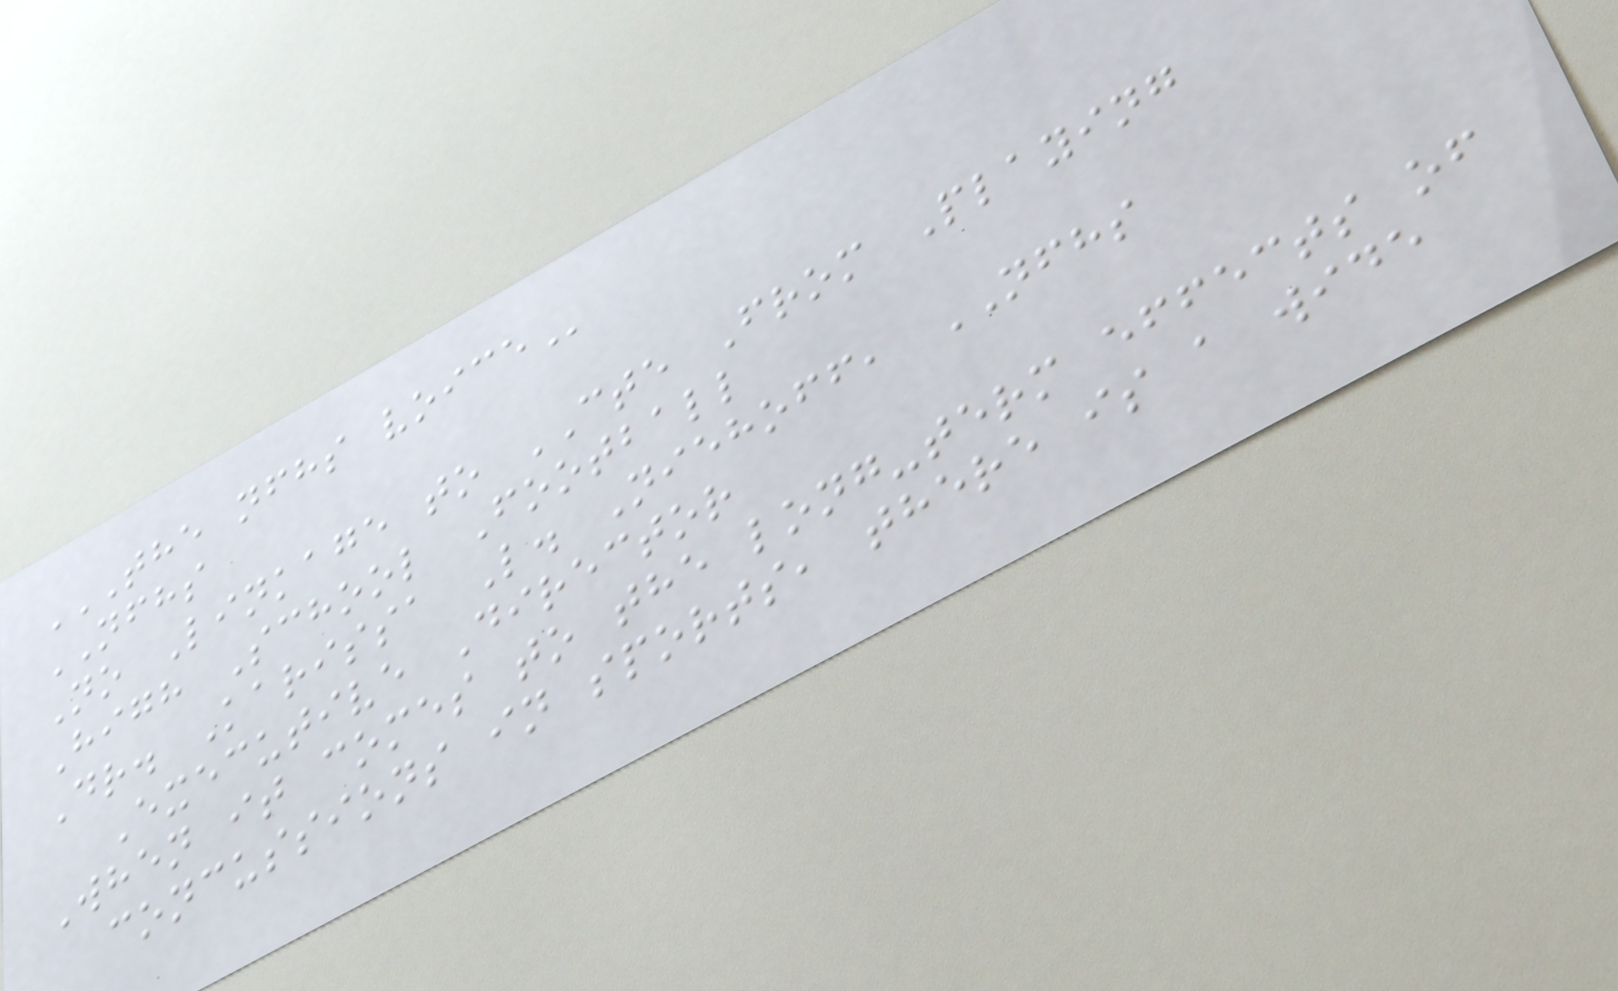THE NFHS VOICE
NFHS
No Linkage to CTE From Playing
High School Football
Dr. Karissa L. Niehoff, NFHS
Executive Director
When it comes to the long-term effects of
concussions in sports, there is a wide
